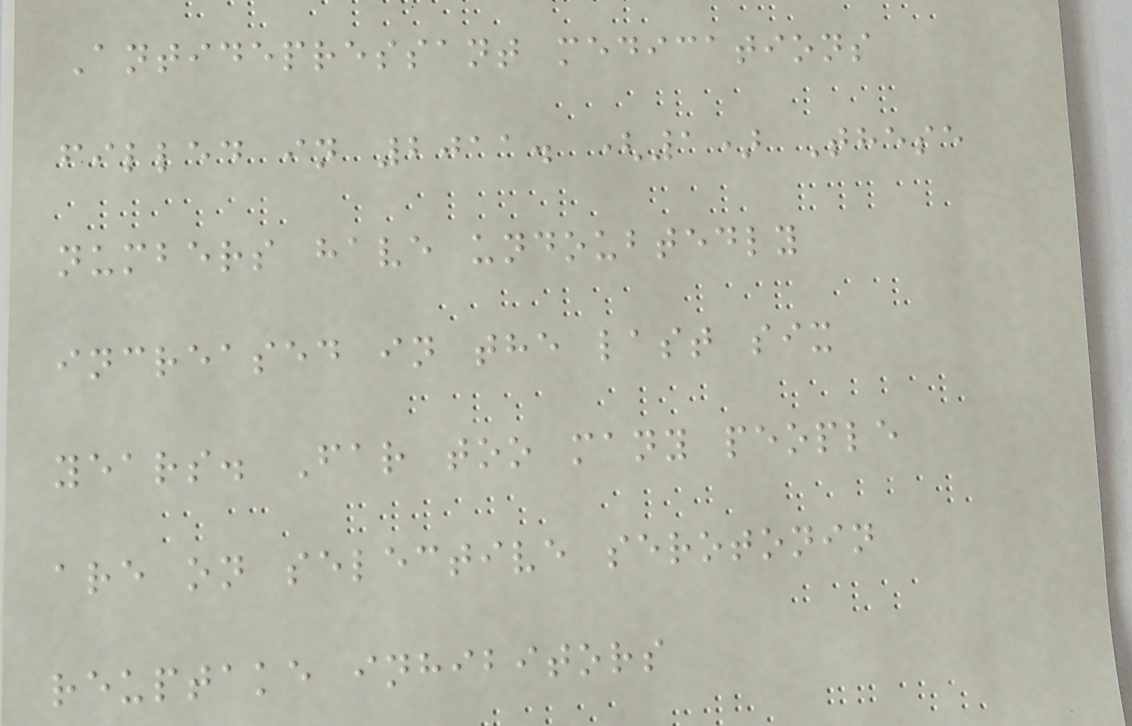Antidepressant medications
filled in 2011. (1) These
numbers have undoubtedly
increased in the last six
years. Far too many people
are on selective serotonin
reuptake inhibitors
